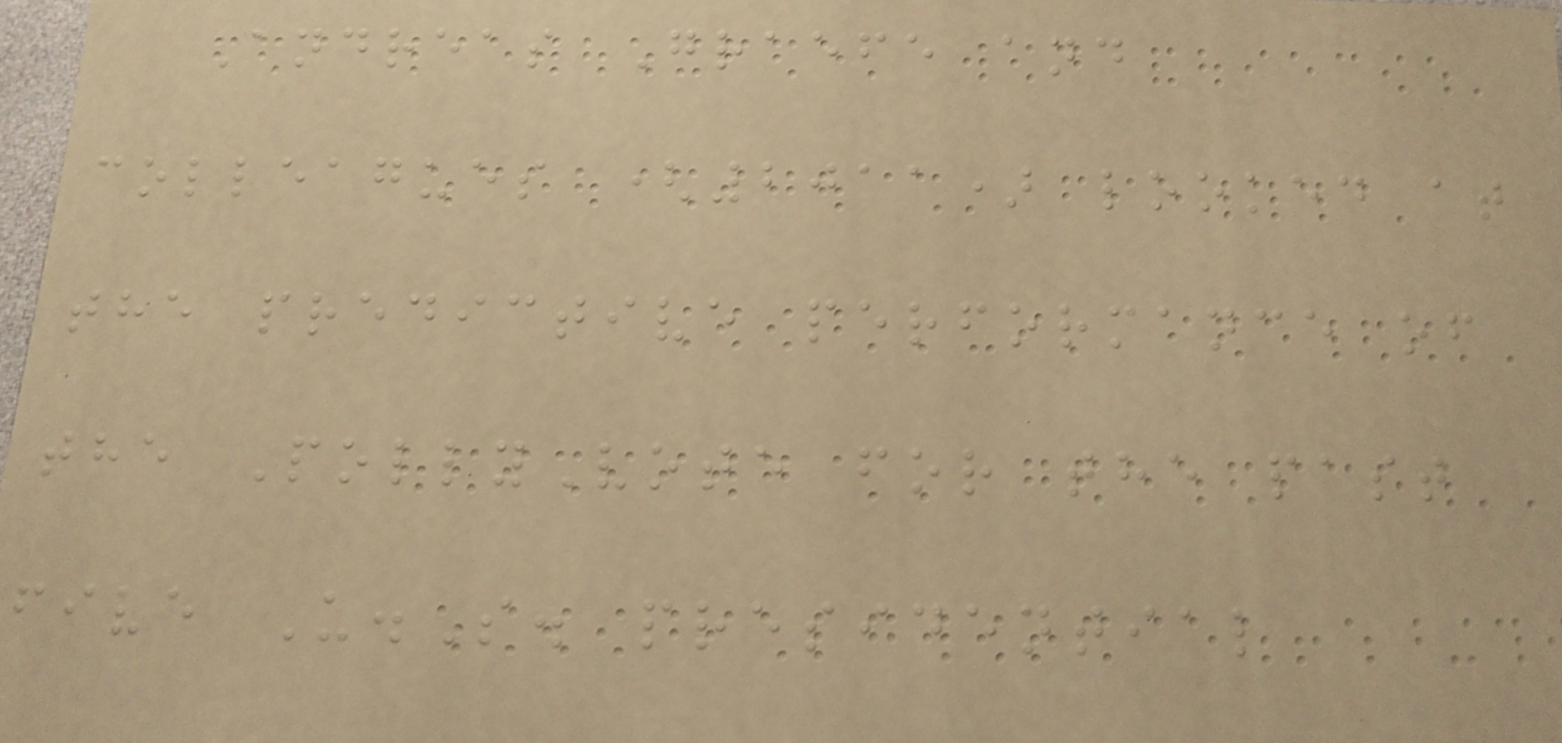Andreas Graefe and
colleagues (2011) looked at
the predictive performance of
the PollyVote for the past
five U.S. presidential
